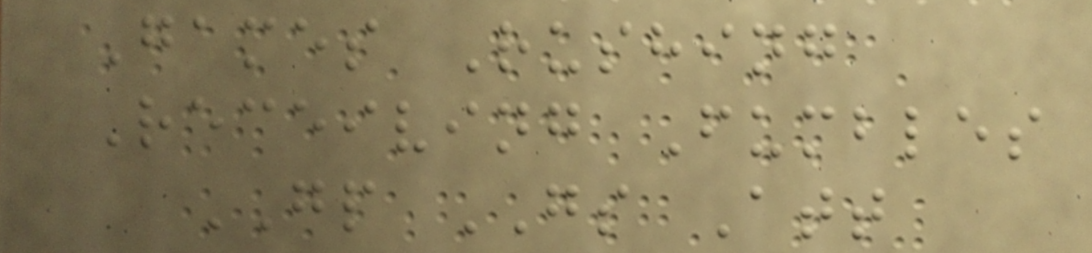Games Rushing
Receiving Fumbles
GP GS Att
